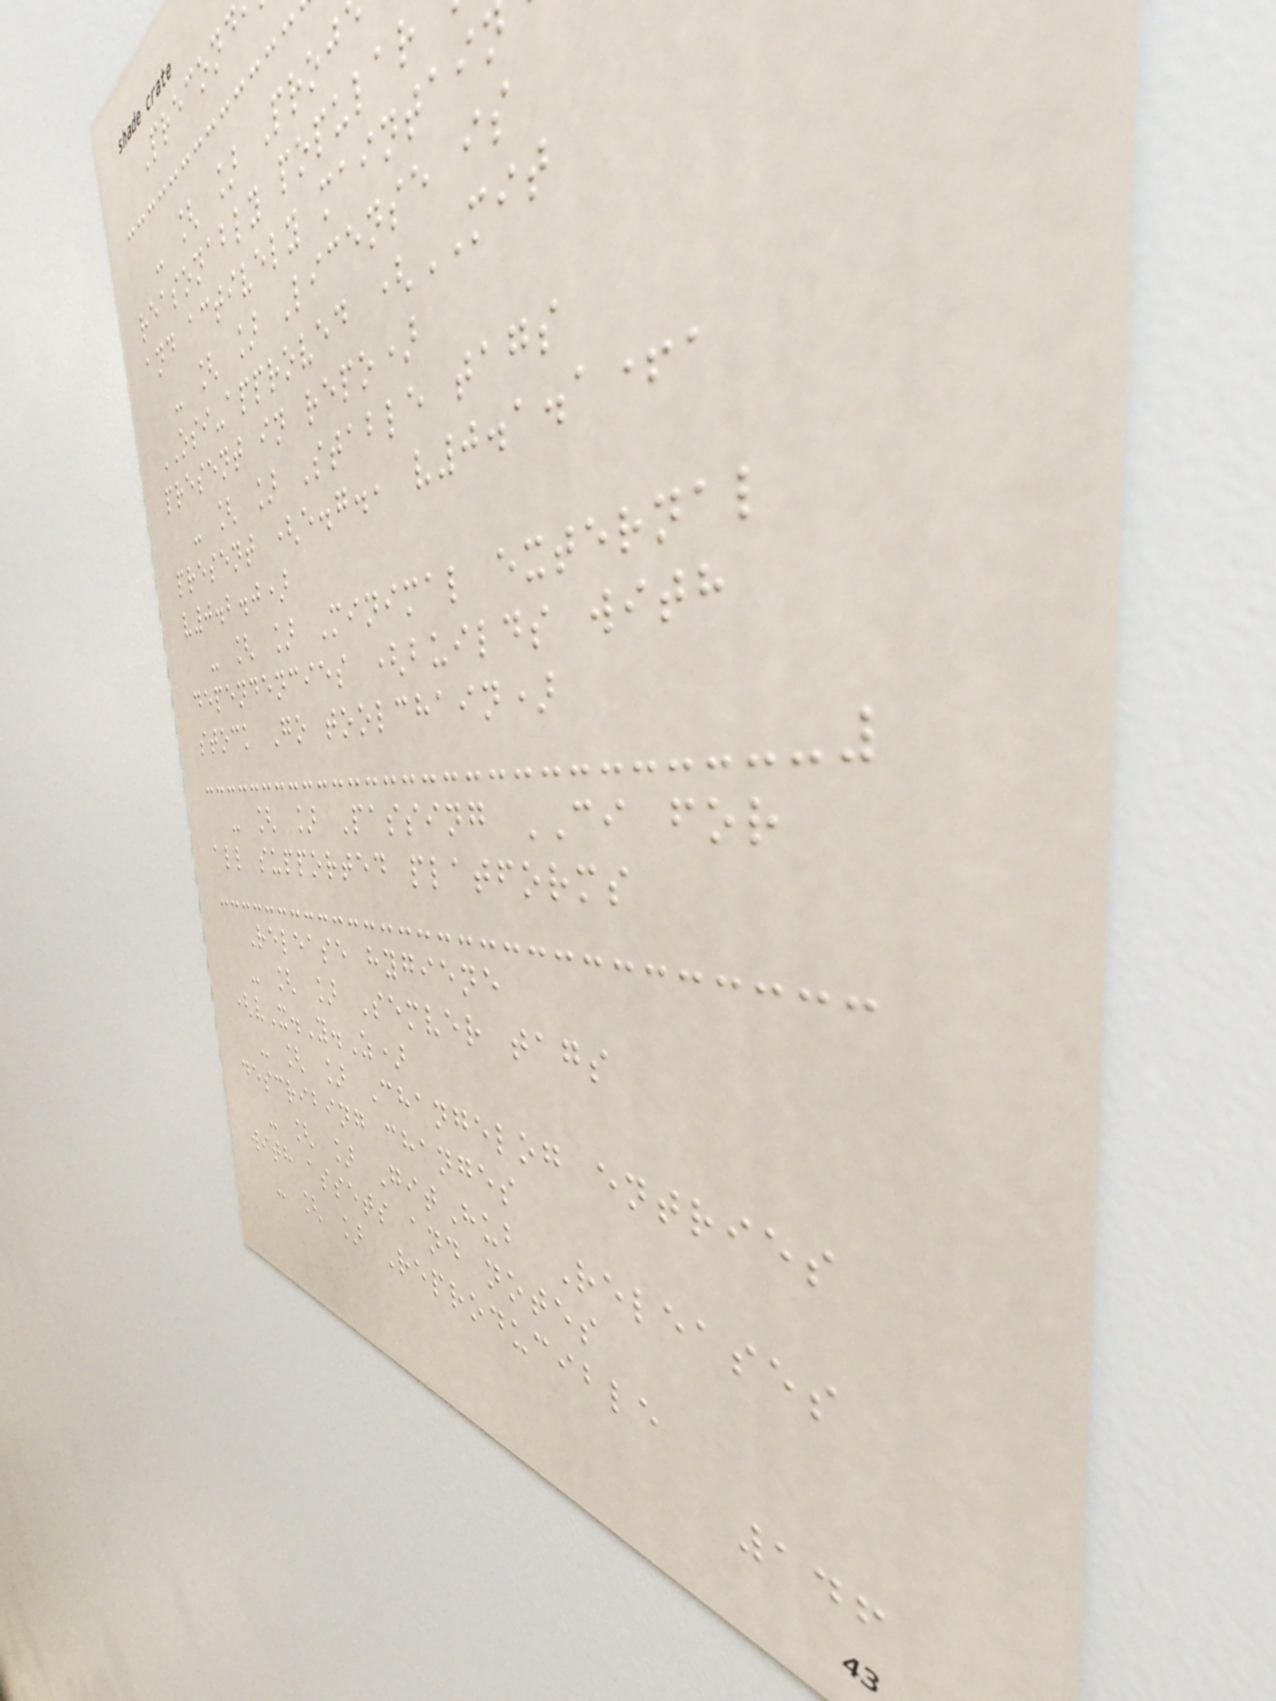Precond
- [ ] Proj
reasonably popular
and actively maintain
- [ ] License is
OSI-approved (MIT
present in repo)
- [ ] Stable tags
present (e.g., v0.1.1+,
v0.2.0)
- [ ] Minimal external
dependencies (builds with
stock Go toolchain)
- [ ] Passing CI for
all supported platforms
Release hygiene
- [ ] Semver tags
(vX.Y.Z)
- [ ] Changelog entries
describing changes
- [ ] GitHub Releases
with assets and notes
- [ ] Reproducible
146
